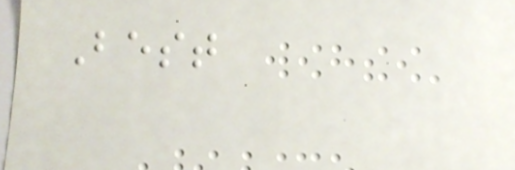Best
